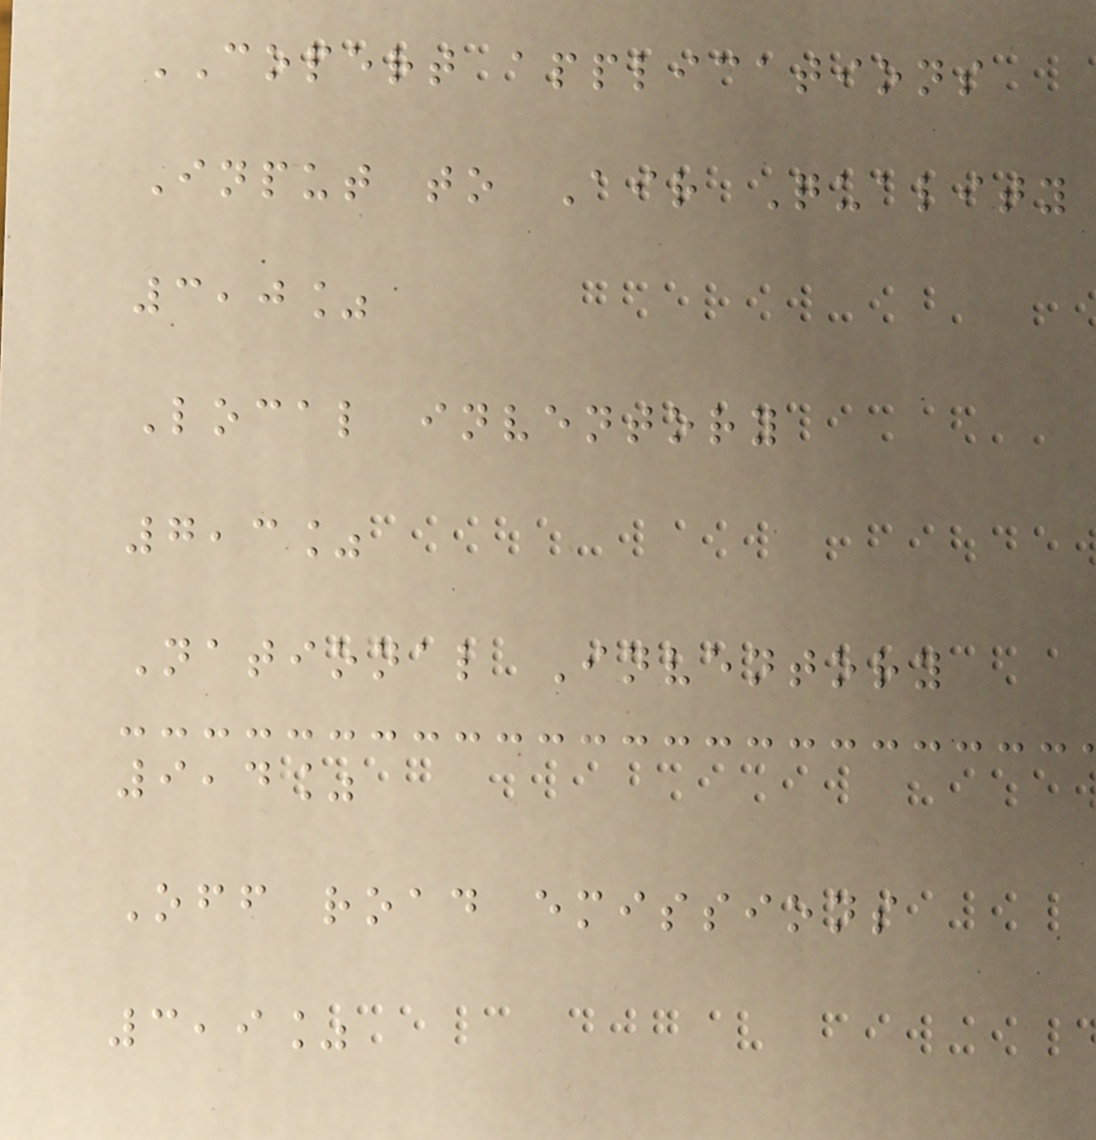COPERT applications
Input to Air Quality
3,0%
Local inventory
7,3%
National Inventory
9,4%
Off road emissions
3,9%
